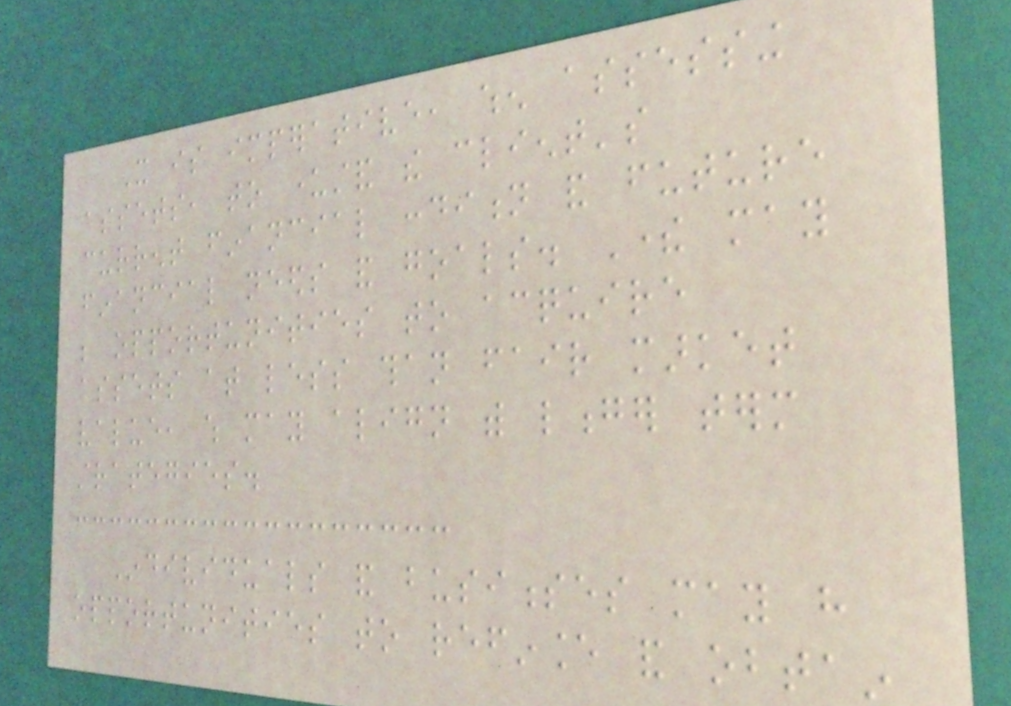It is imperative, when assessing
assets, to understand the client's
current financial condition and future
financial needs and goals. There may
be opportunities to acquire
assets at less than fair market
value, which may align with longer term
strategies.
Individuals and businesses may have
opportunities to refinance and obtain
